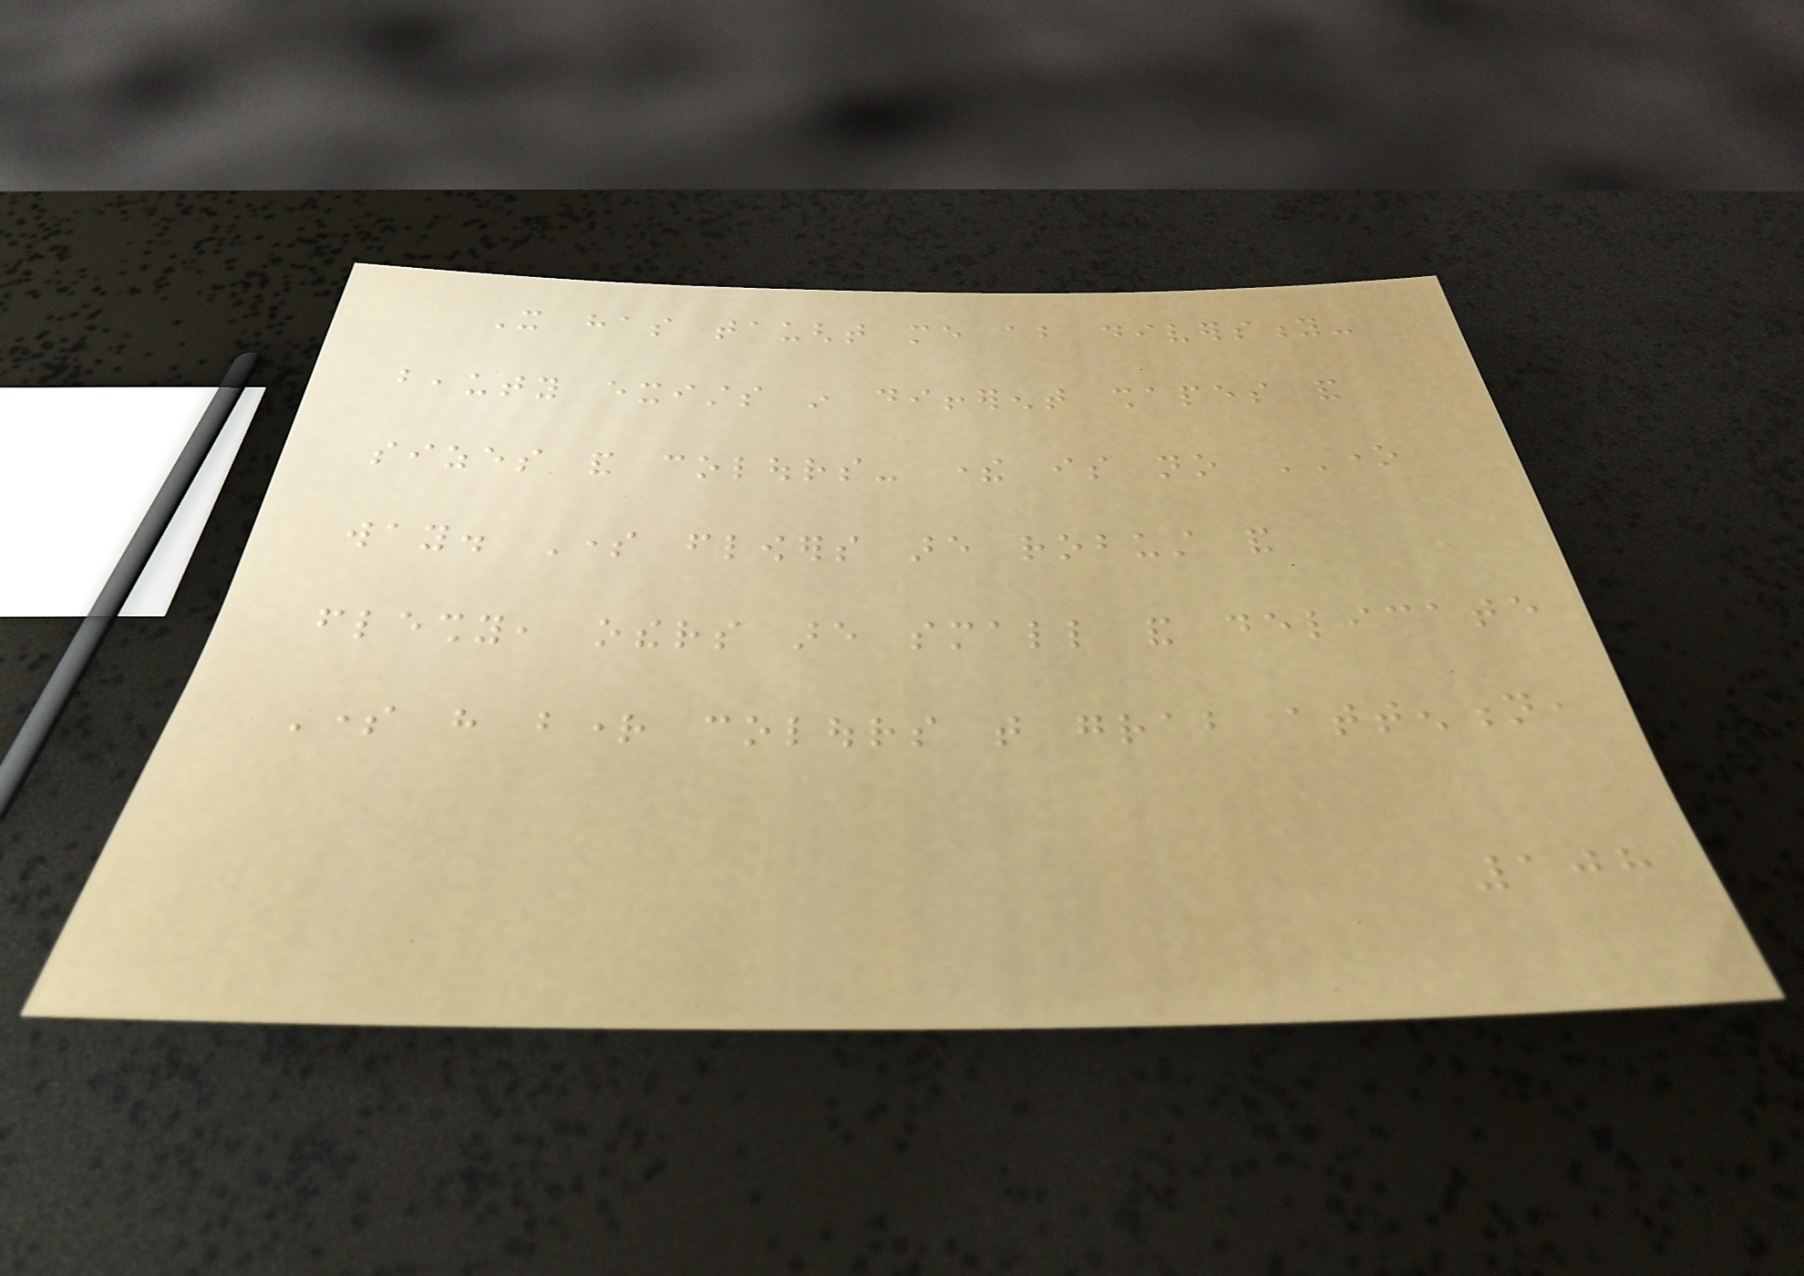It has taught me about diversity-
beauty exists in different shapes and
sizes and colours- there is no ONE
way. Some flowers are robust and
fleshy, others are small and delicate
Some have bright colours that grab attention,
108
